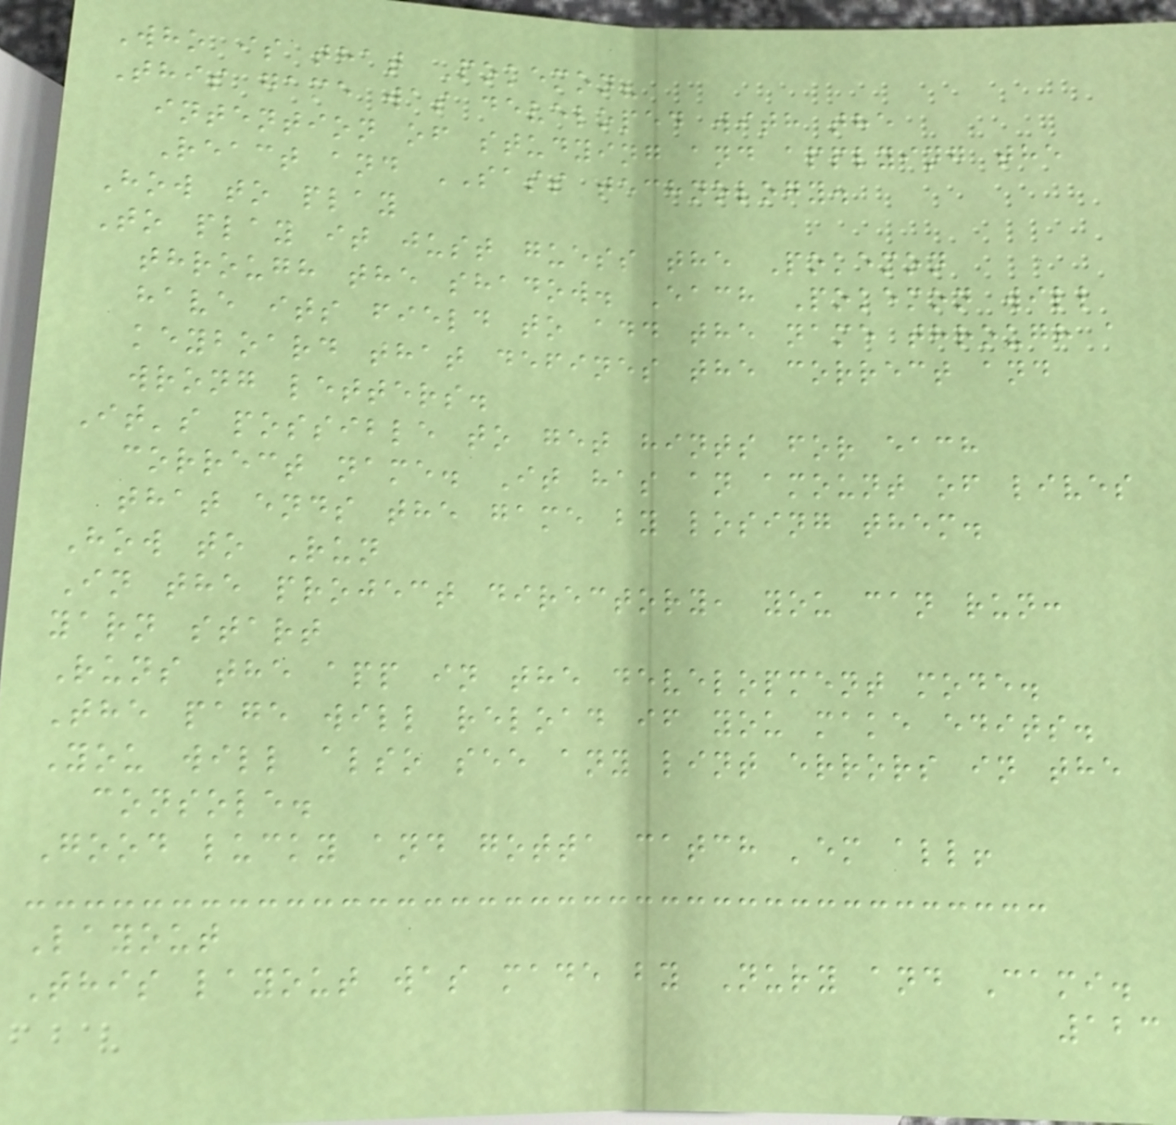Who is that Pokemon?
This game was developed with the
intention of studying and applying the
React and SASS technology.
How to play
To play it just guess the Pokemon
through the shadow. Each Pokemon will
have its field to add the name through a
keyboard that defines the correct and
wrong letters.
It's possible to get hints for each
correct name. It has an amount of lives
that ends the game by losing them.
How to Run
In the project directory, you can run:
yarn start
Runs the app in the development mode.
The page will reload if you make edits.
You will also see any lint errors in the
console.
Good lucky and gotta catch 'em all!
Layout
This layout was made by Nury and Cami.
123
